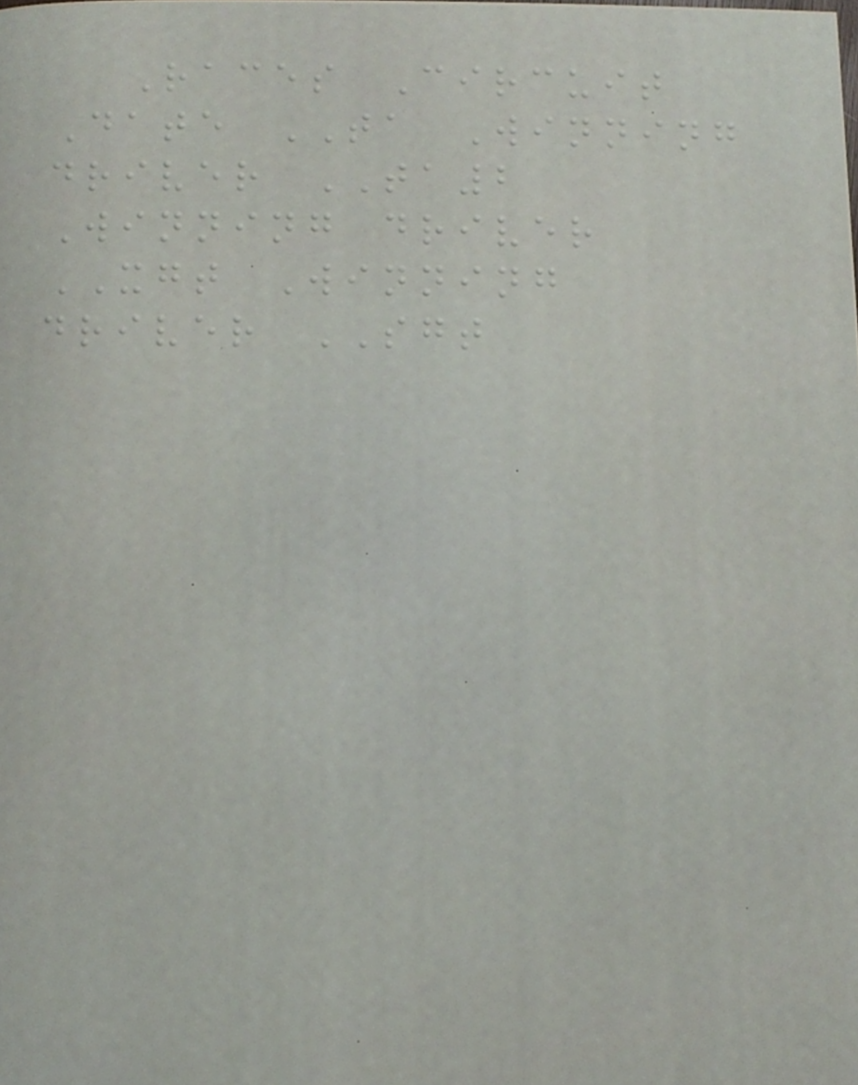Races Circuit
Date TA Winning
driver TA2
Winning driver
XGT Winning
driver SGT
